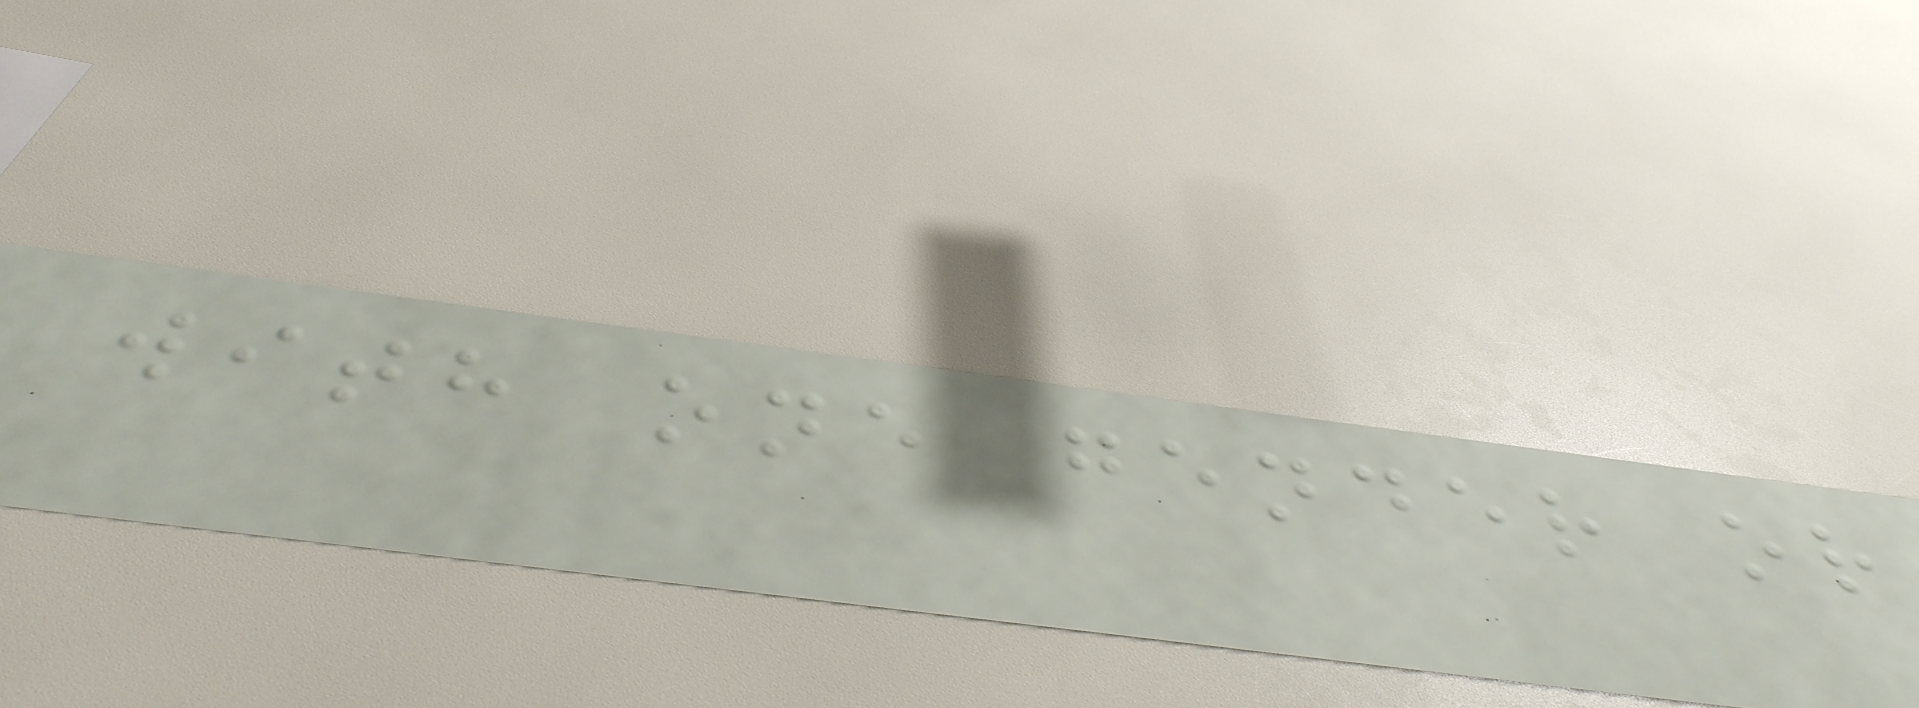with one gender or
